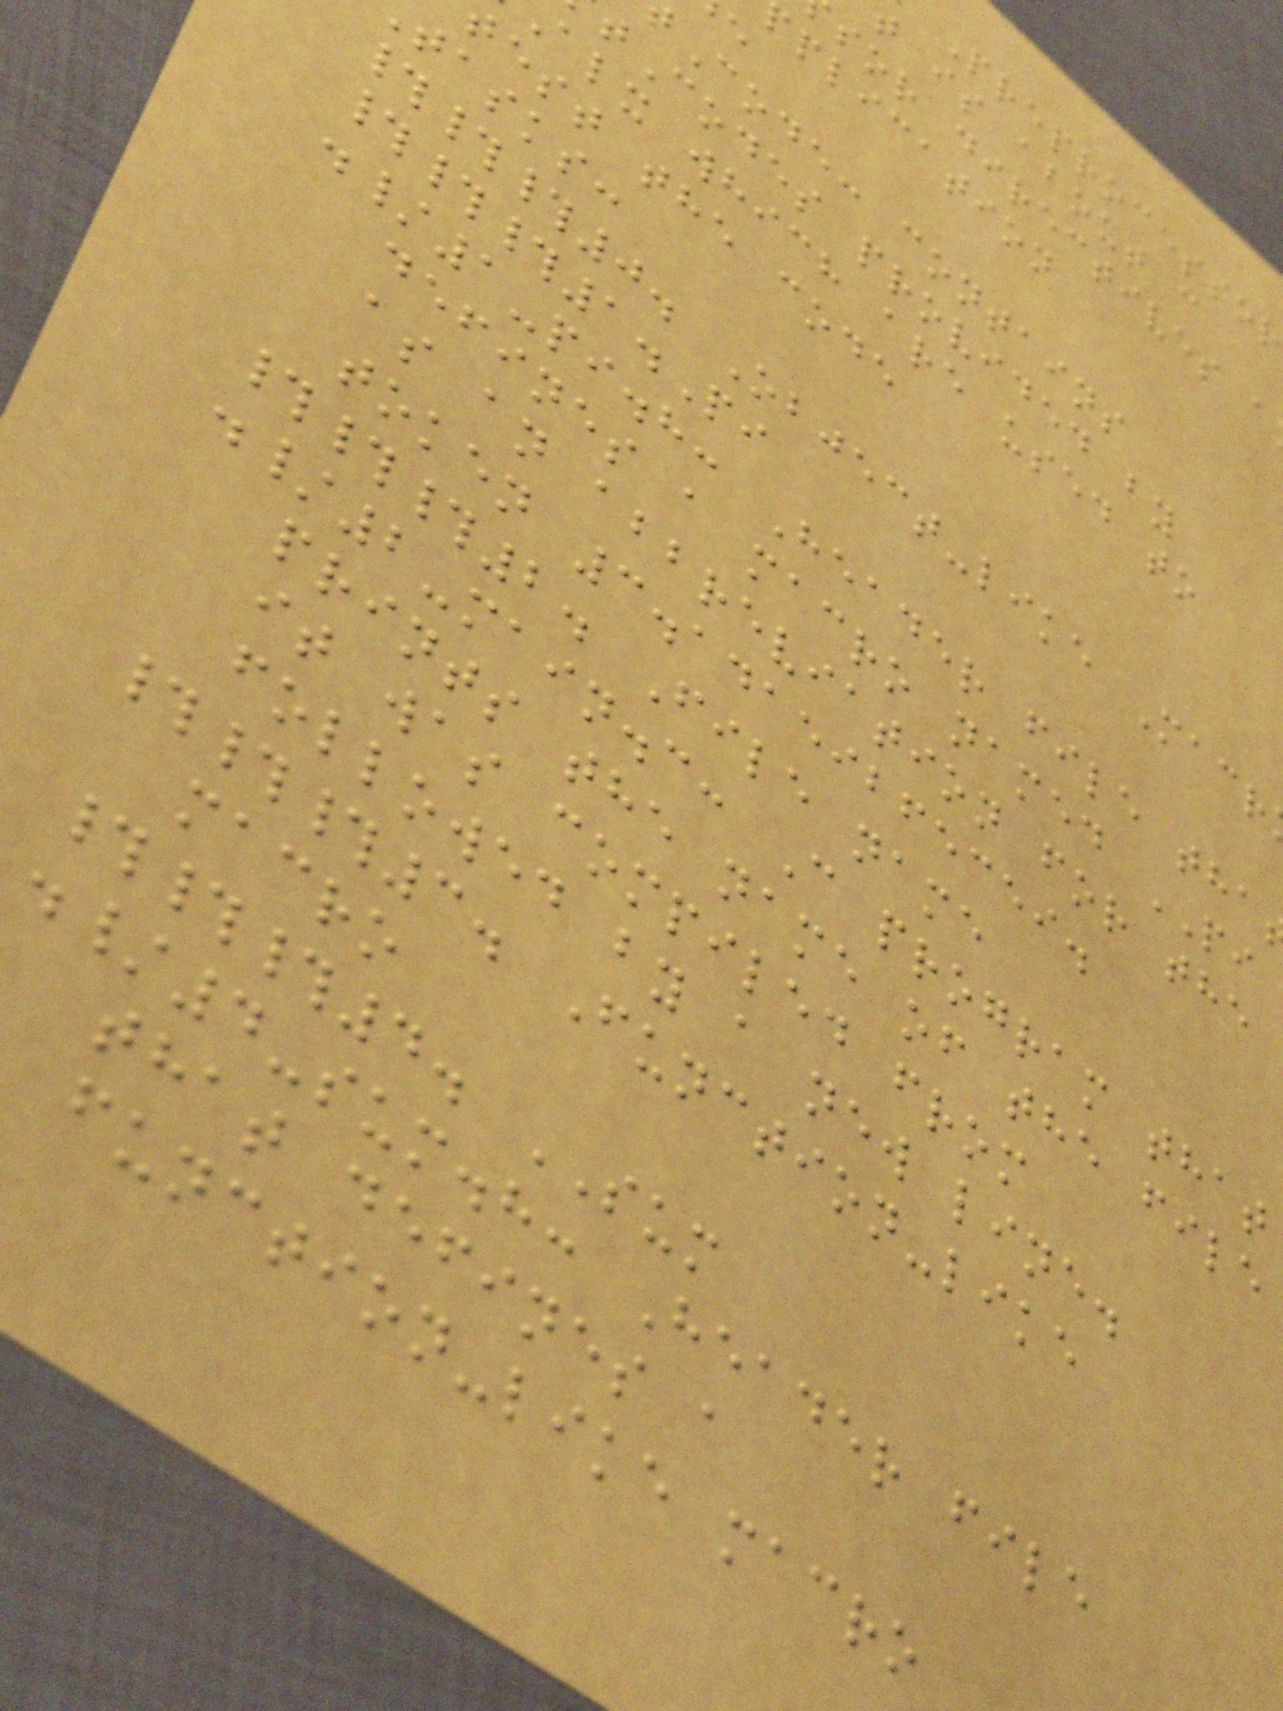Preprocessor
t is about c
sor directives a
plication
Code: contains
tCodes provided by
alx which are used to
test the code
tasks:
###0. Object-like Macr
###1.Pi
./1-pi.h: Header file tha
defines a macro named PI
as an abbreviation for the
token 3.14159265359.
###2. File name
./2-main.c: C program that
prints the name of the file
it was compiled from
followed by a new line.
###3. Function-like
macro
###4. SUM
./4-sum.h: Header file
that defines a
function-like macro
